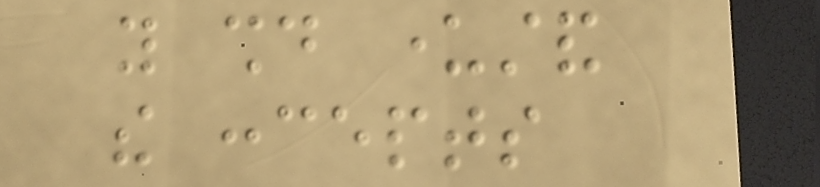you should understand
the concepts
